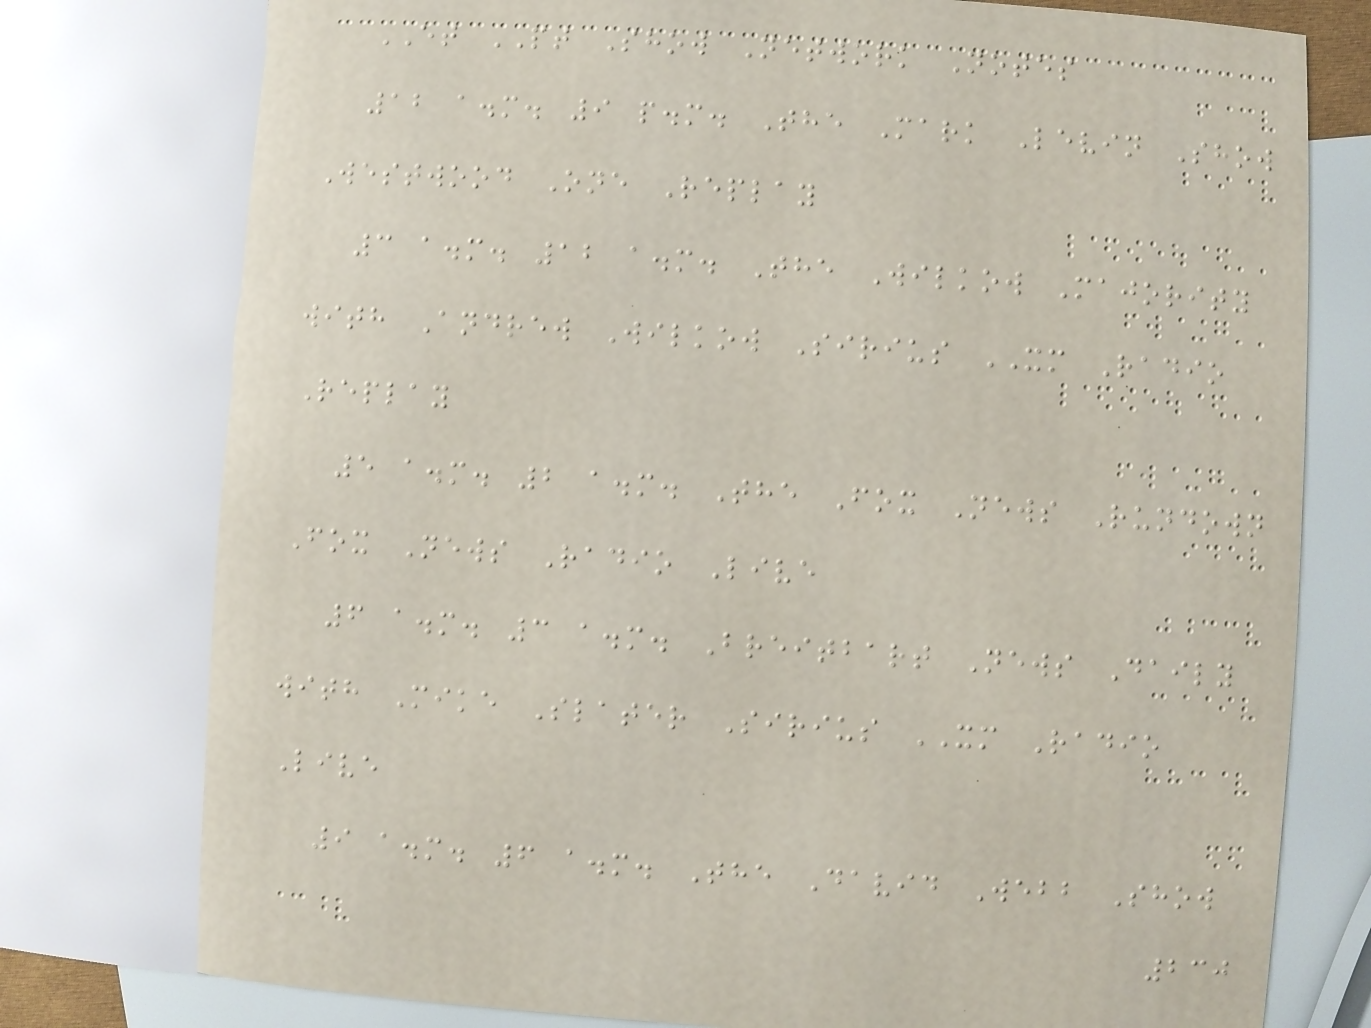ET PT Show Network Notes
12 a.m. 9 p.m. The Mark Levin Show
Westwood One Replay
3 a.m. 12 a.m. The Wilkow Majority
with Andrew Wilkow Sirius XM Radio
Replay
5 a.m. 2 a.m. The Fox News Rundown
Fox News Radio Live
6 a.m. 3 a.m. Breitbart News Daily
with Mike Slater Sirius XM Radio
Live
9 a.m. 6 a.m. The David Webb Show
230
